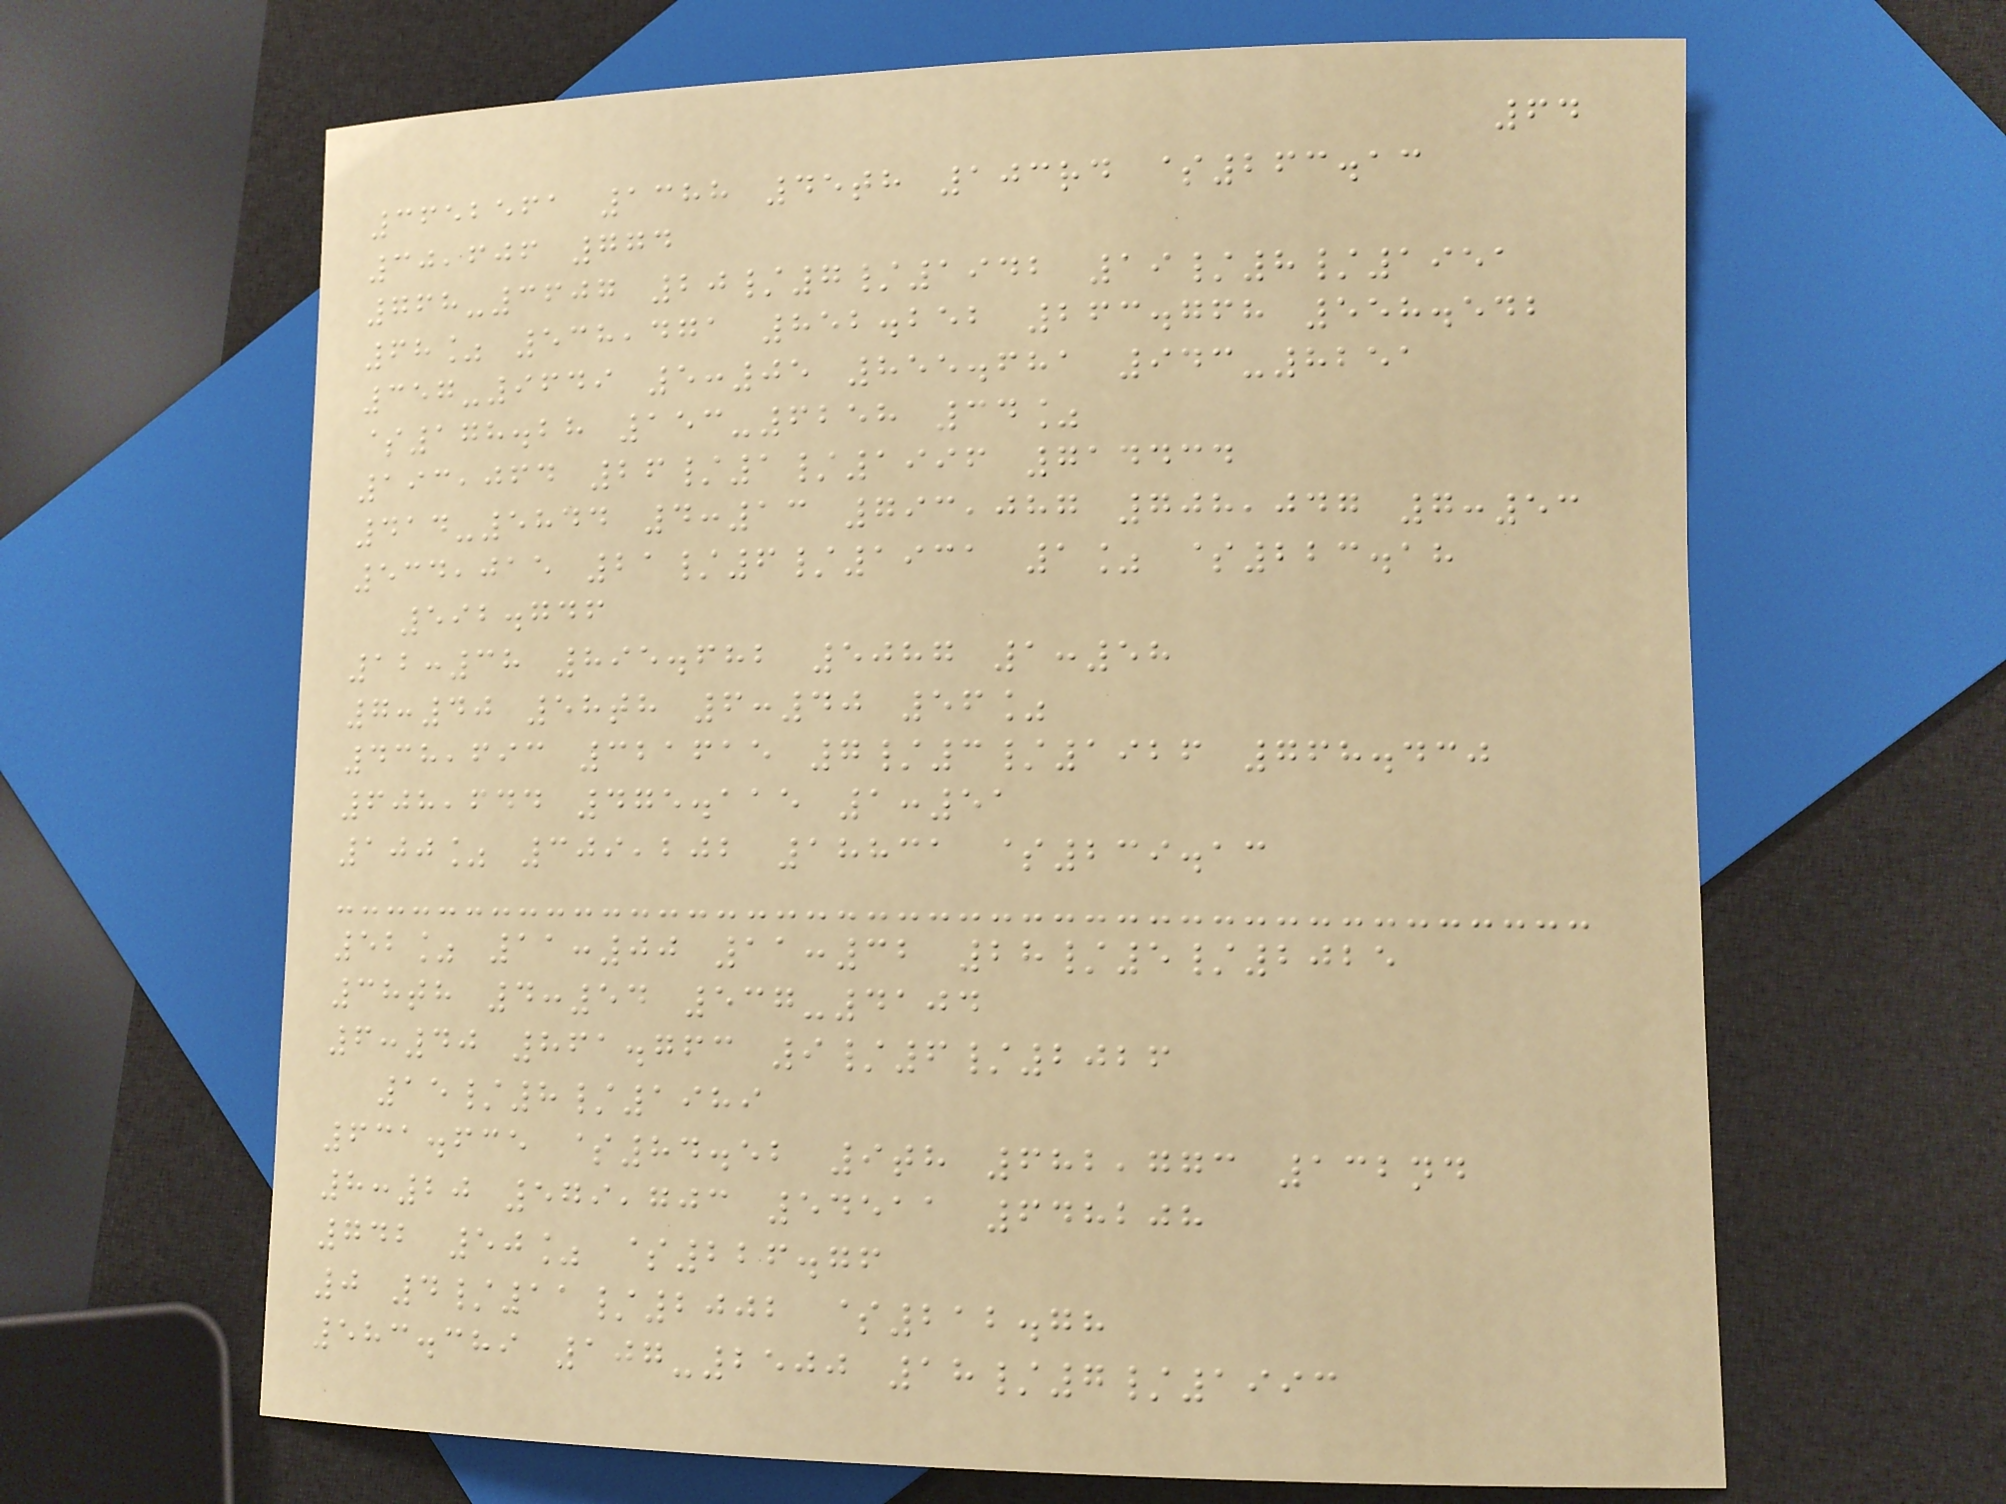64
3652561 1388 45th 103rd $263.13
30,606 774
768-3607 20/7/1942 19/8/1951
68% 538,471 852.252 263.768 558.542
357-9649 5:05 855.681 943-8251
$178.28 153-6258 34%
193,064 26/1/1996 714434
414-5844 4:13 793,087 708,047 7:53
534,015 21/6/1931 1% $223.18
592.746
12:38 895.682 5087 1:58
7:40 58th 6:40 56%
438,693 321615 7/3/1926 768.430
608,644 475.115 1:51
100% 309,202 18831 $239.13
52% 11:00 11:32 28/5/2025
38th 4:54 537-4104
6:40 861.763 9/6/2026
15/8/1989
631.635 $84.52 9th 682,773 132nd
8:20 579,703 54511 648208
742 50% $226.76
0 4/11/2002 $212.78
583.389 107-2500 18/7/1993
